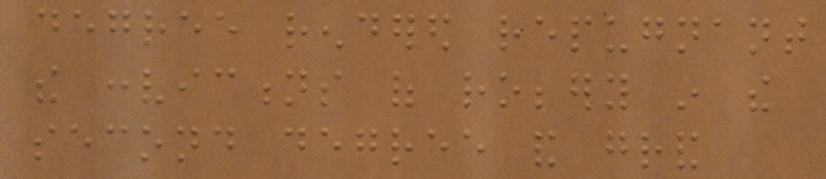degree rendered repugnant
the convictions of robbery in the
second degree and grand
